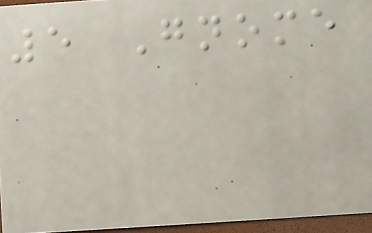5 Gnome
